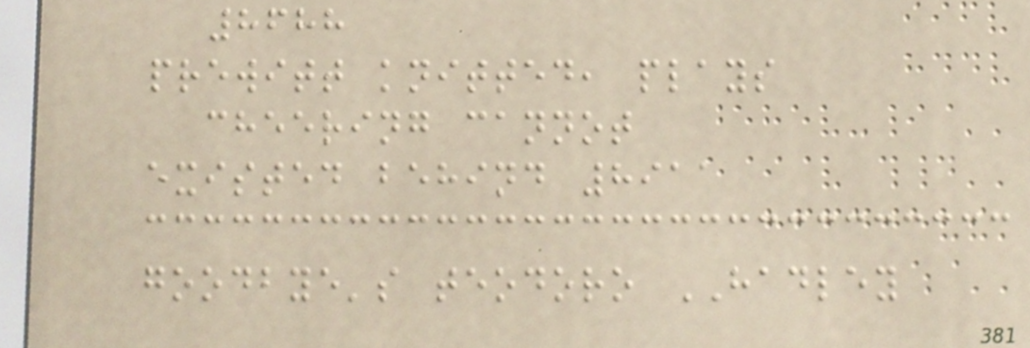8688
prewitt knitted, plays
cheering cannot
existed behind 8911
goodbye's teodoro HADLEY
